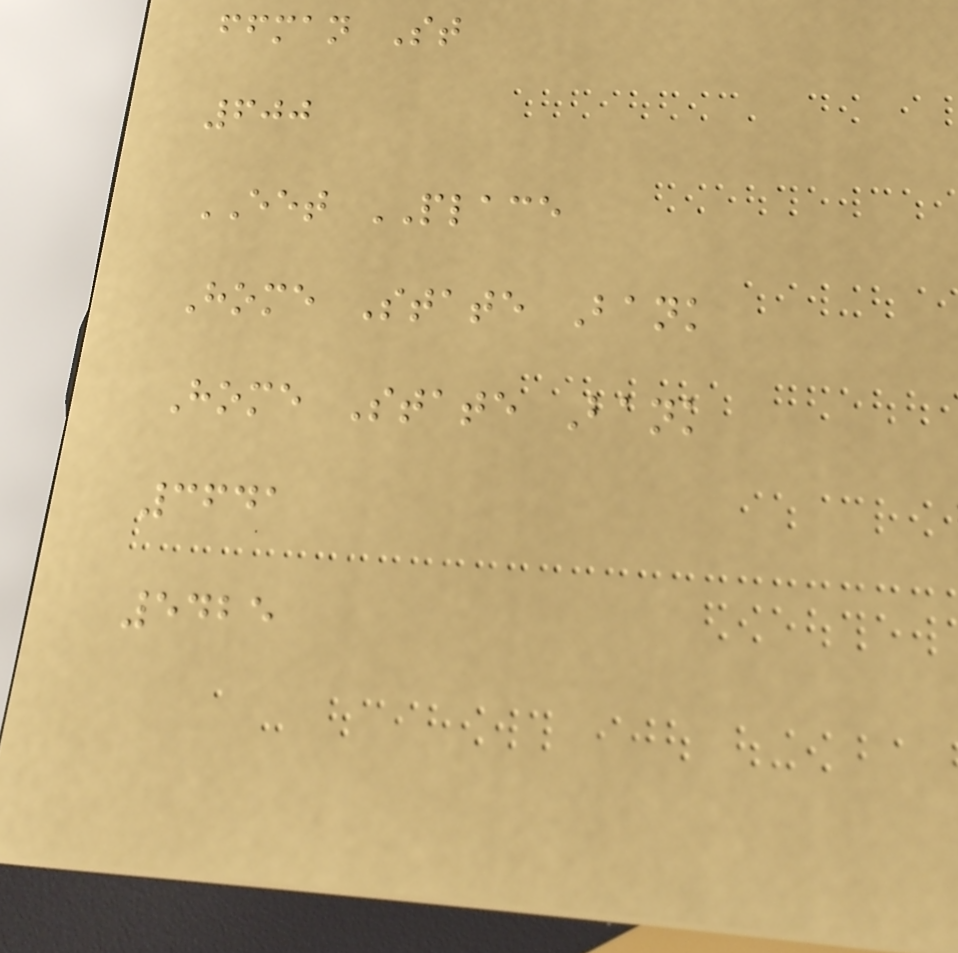ffman St
600
EET PLACE
Home State Bank
Home State Bank
3641
5425
